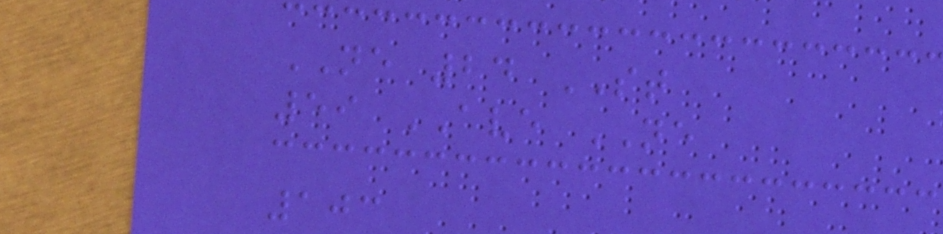NE 24 ST
59 AVE NE
103
